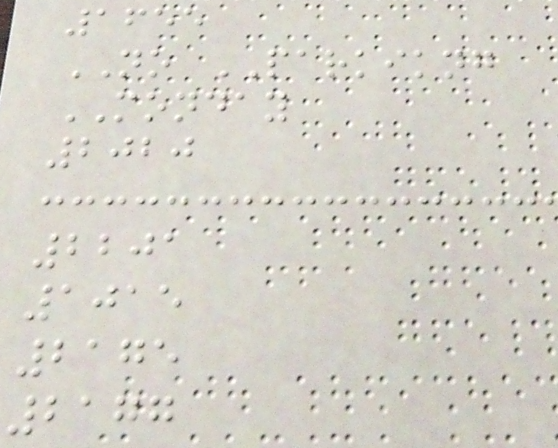1655
NO PARKIKNG
MONDAY
2020
2201
1015
2175
2177
